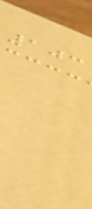103
